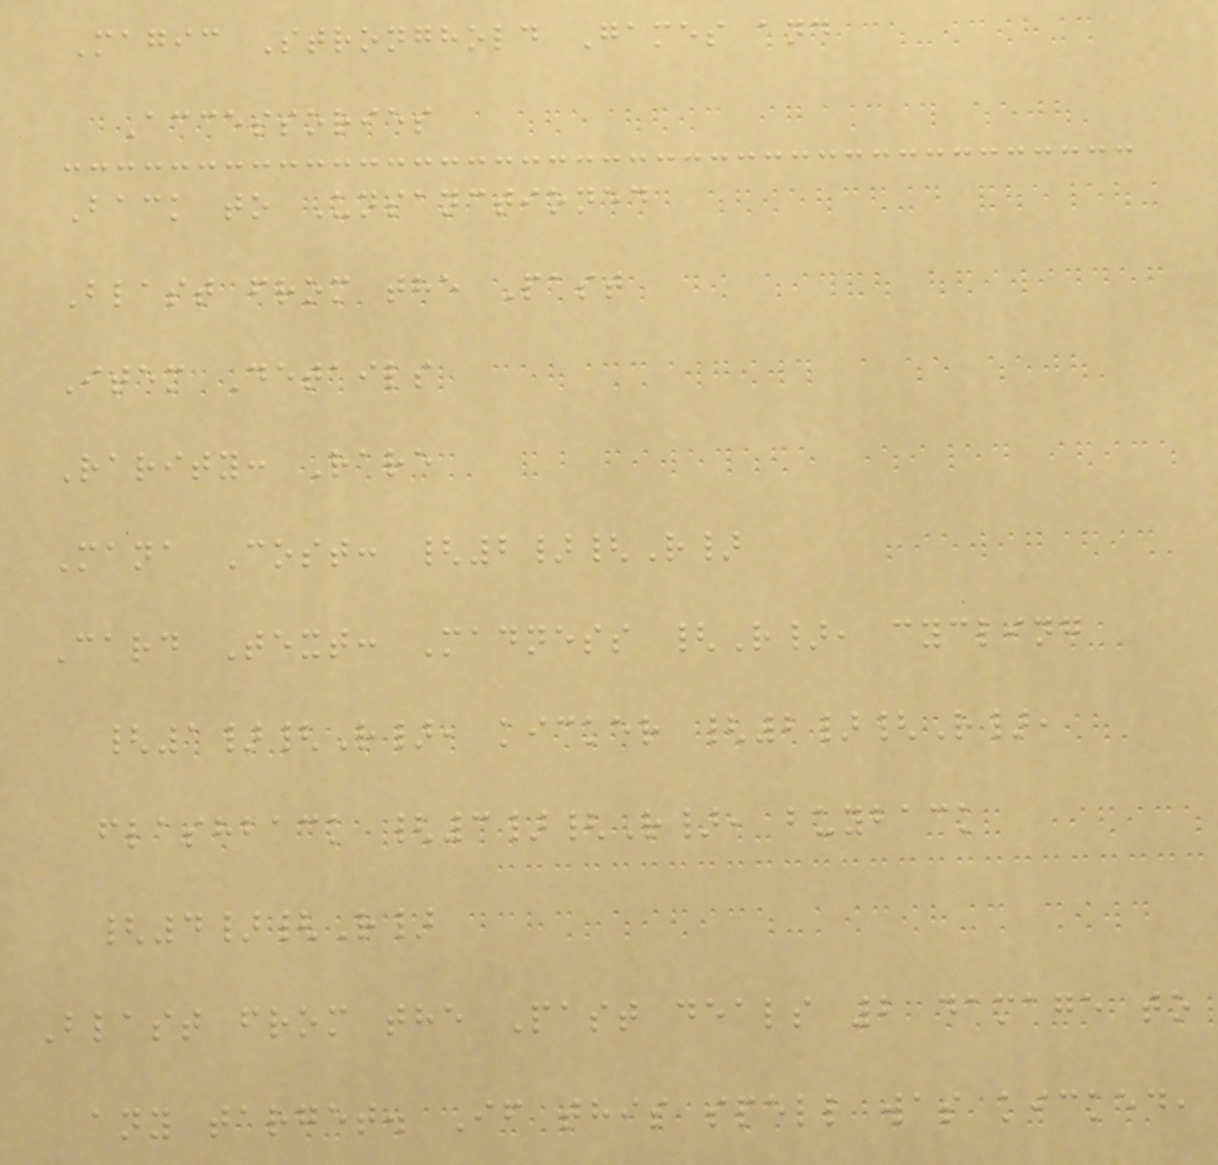Magic Stronghold Games and
Accessories
Back to Unsanctioned
Blast from the Past
Item Details
Rarity: Rare
Mana Cost: {2}{R}
Card Text: Madness {R}, cycling
{1}{R}, kicker {2}{R},
flashback {3}{R}, buyback
{4}{R}
Blast from the Past deals 2 damage to
any target. If this spell was kicked,
